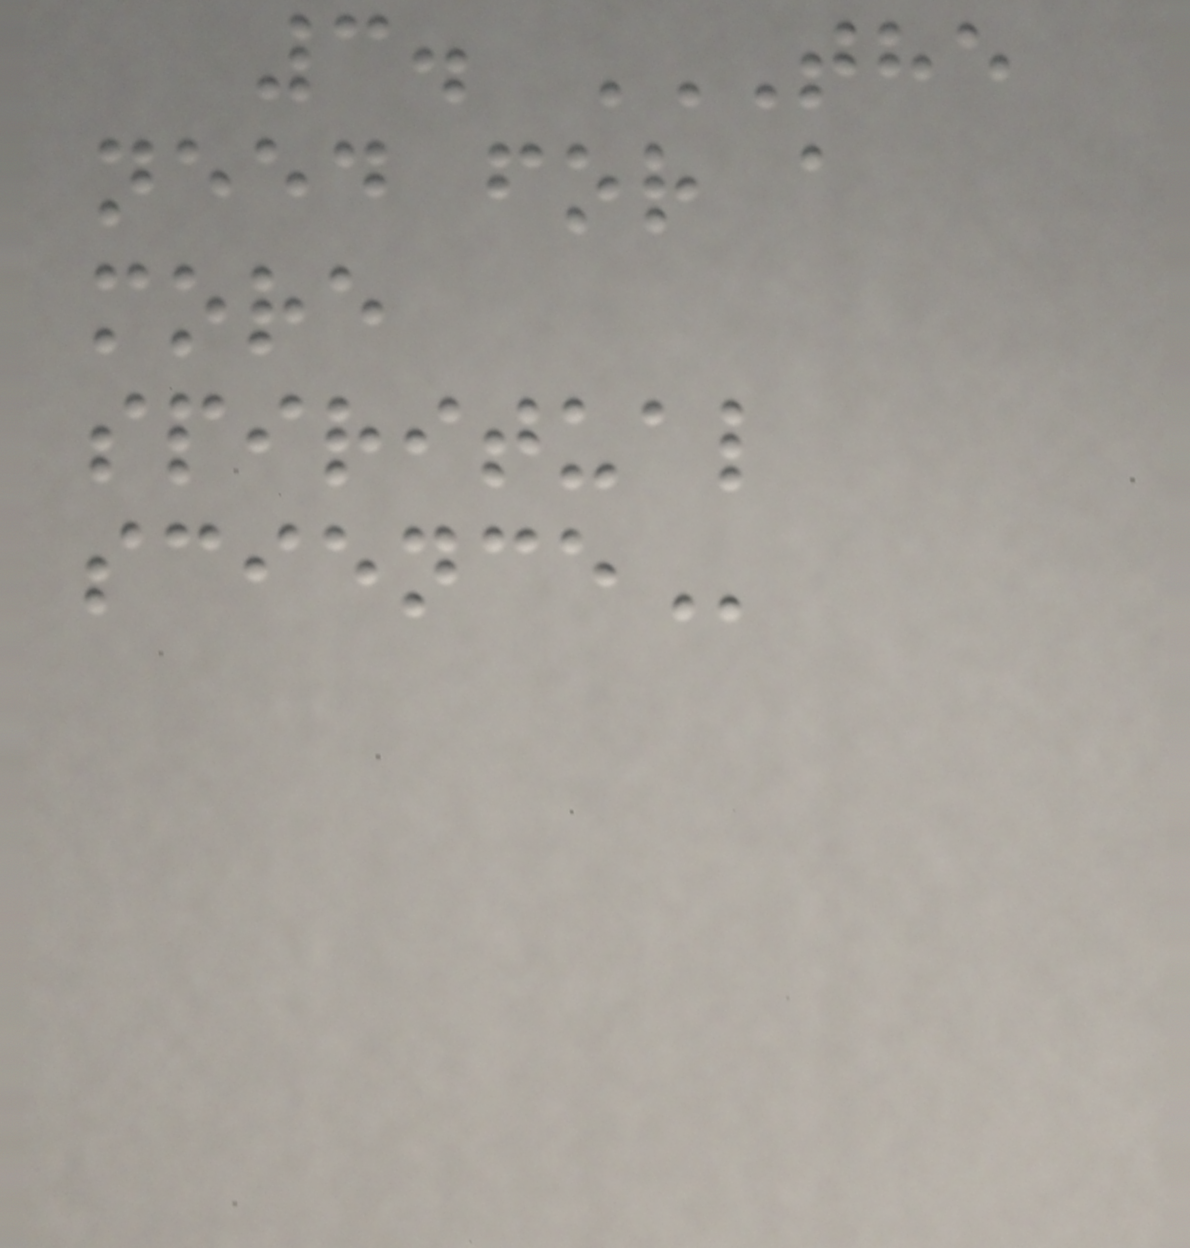3. THE
NEED FOR A
MORE
SPIRITUAL
SCIENCE
